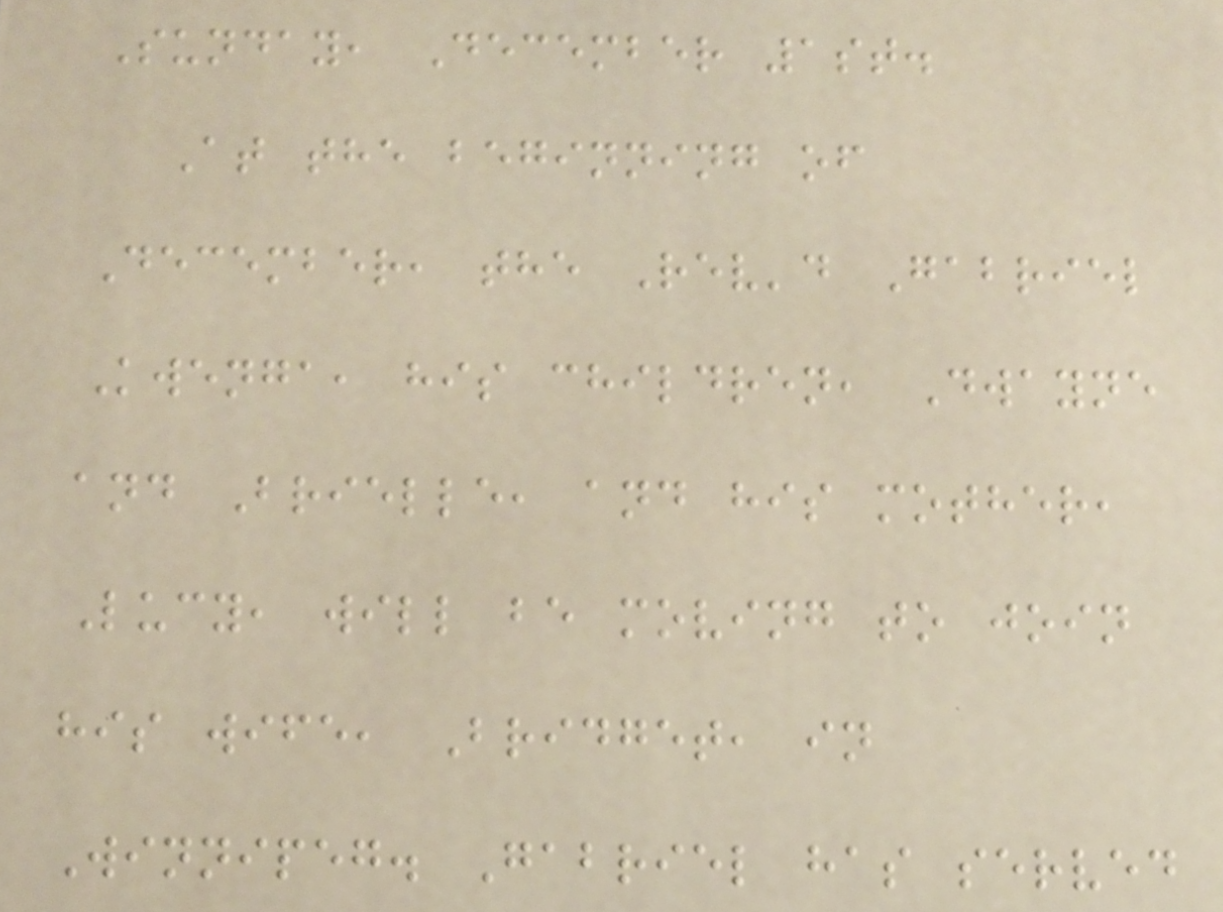Sunday, December 1st.
At the beginning of
December, the Rev'd Gabriel
Kwenga, his children, Dwayne
and Brielle, and his mother,
Lucy, will be moving to join
his wife, Bridget, in
Winnipeg. Gabriel has served
